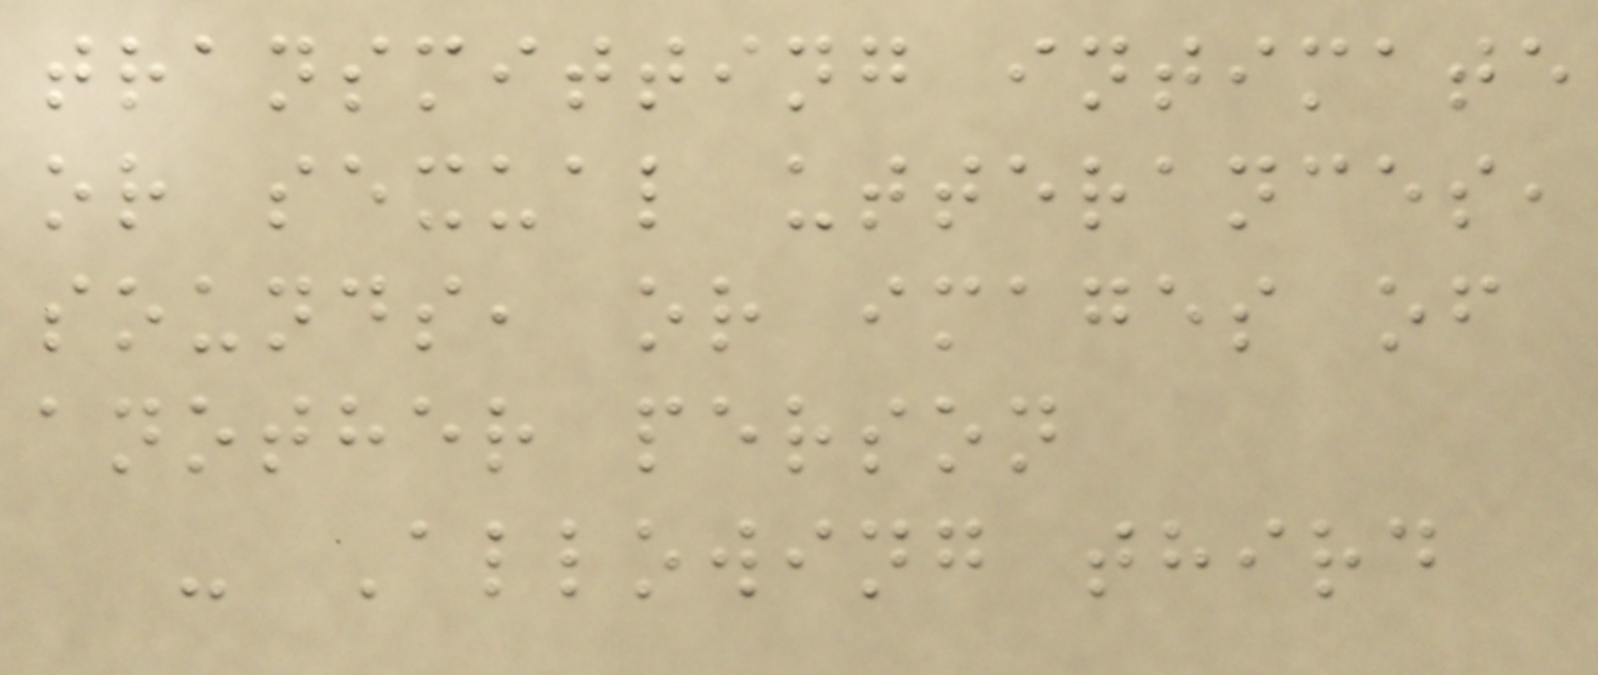transmitting intimate
or sexual utterances,
sounds, or images of
another person
- Allowing third
